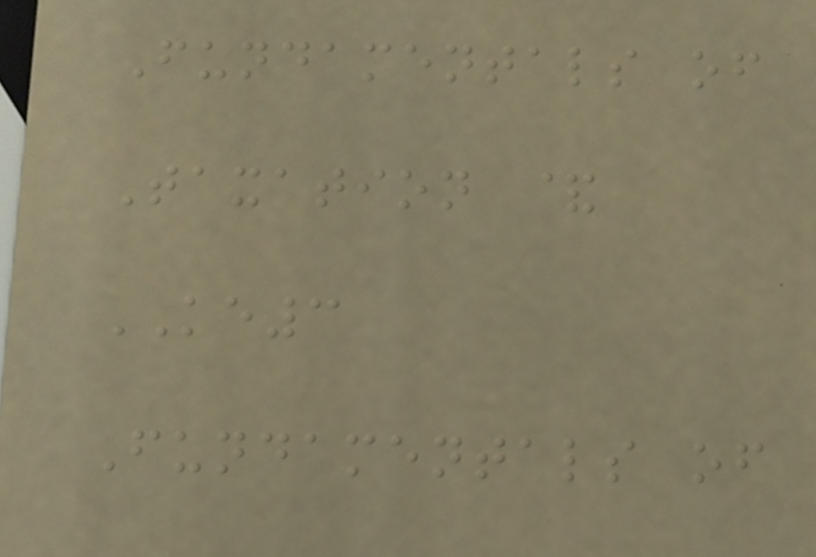Fundamentals of
Taxation &
KE3
Fundamentals of
